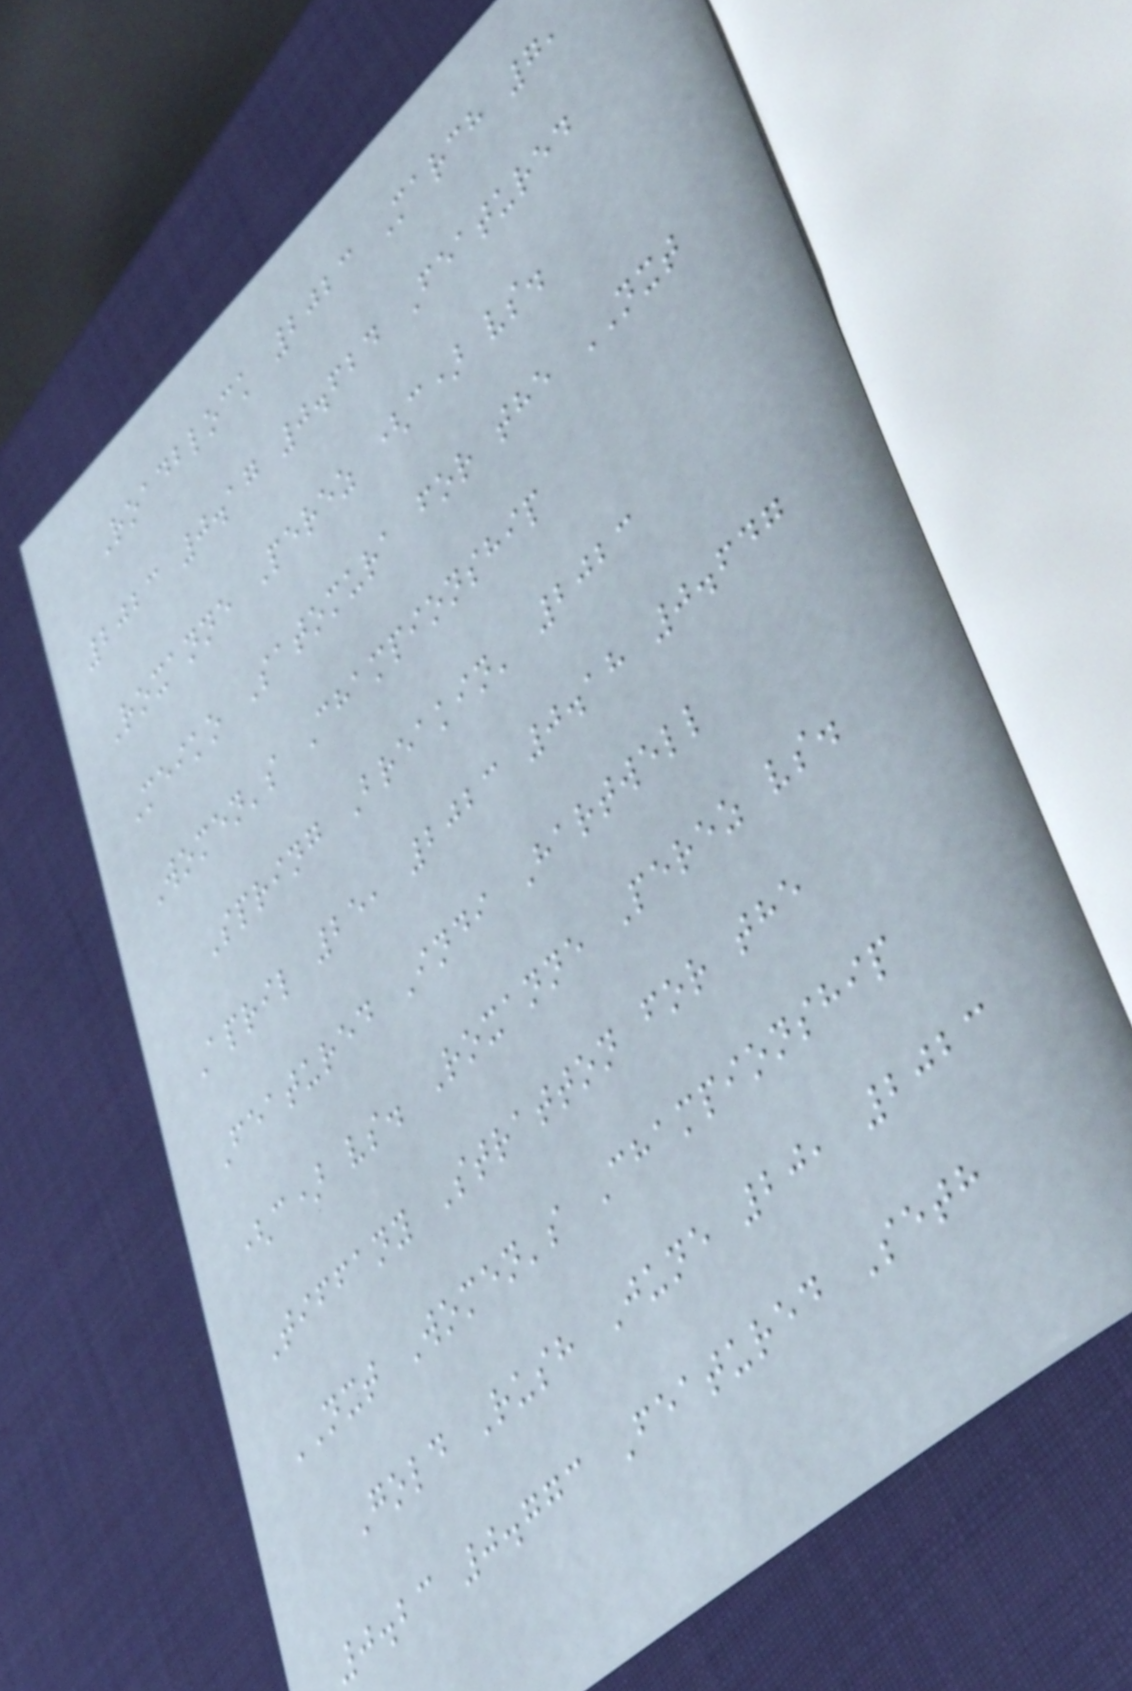Roadblock 2023 March 7,
2023 0.17 0.624 Featured
Roxanne Perez (c) vs.
Meiko Satomura for the NXT
Women's Championship
Spring Breakin' 2023
April 25, 2023 0.18 0.647
Featured Indi Hartwell
(c) vs. Roxanne Perez vs.
Tiffany Stratton for the
NXT Women's Championship
Gold Rush June 20, 2023
0.23 0.773 Featured Seth
